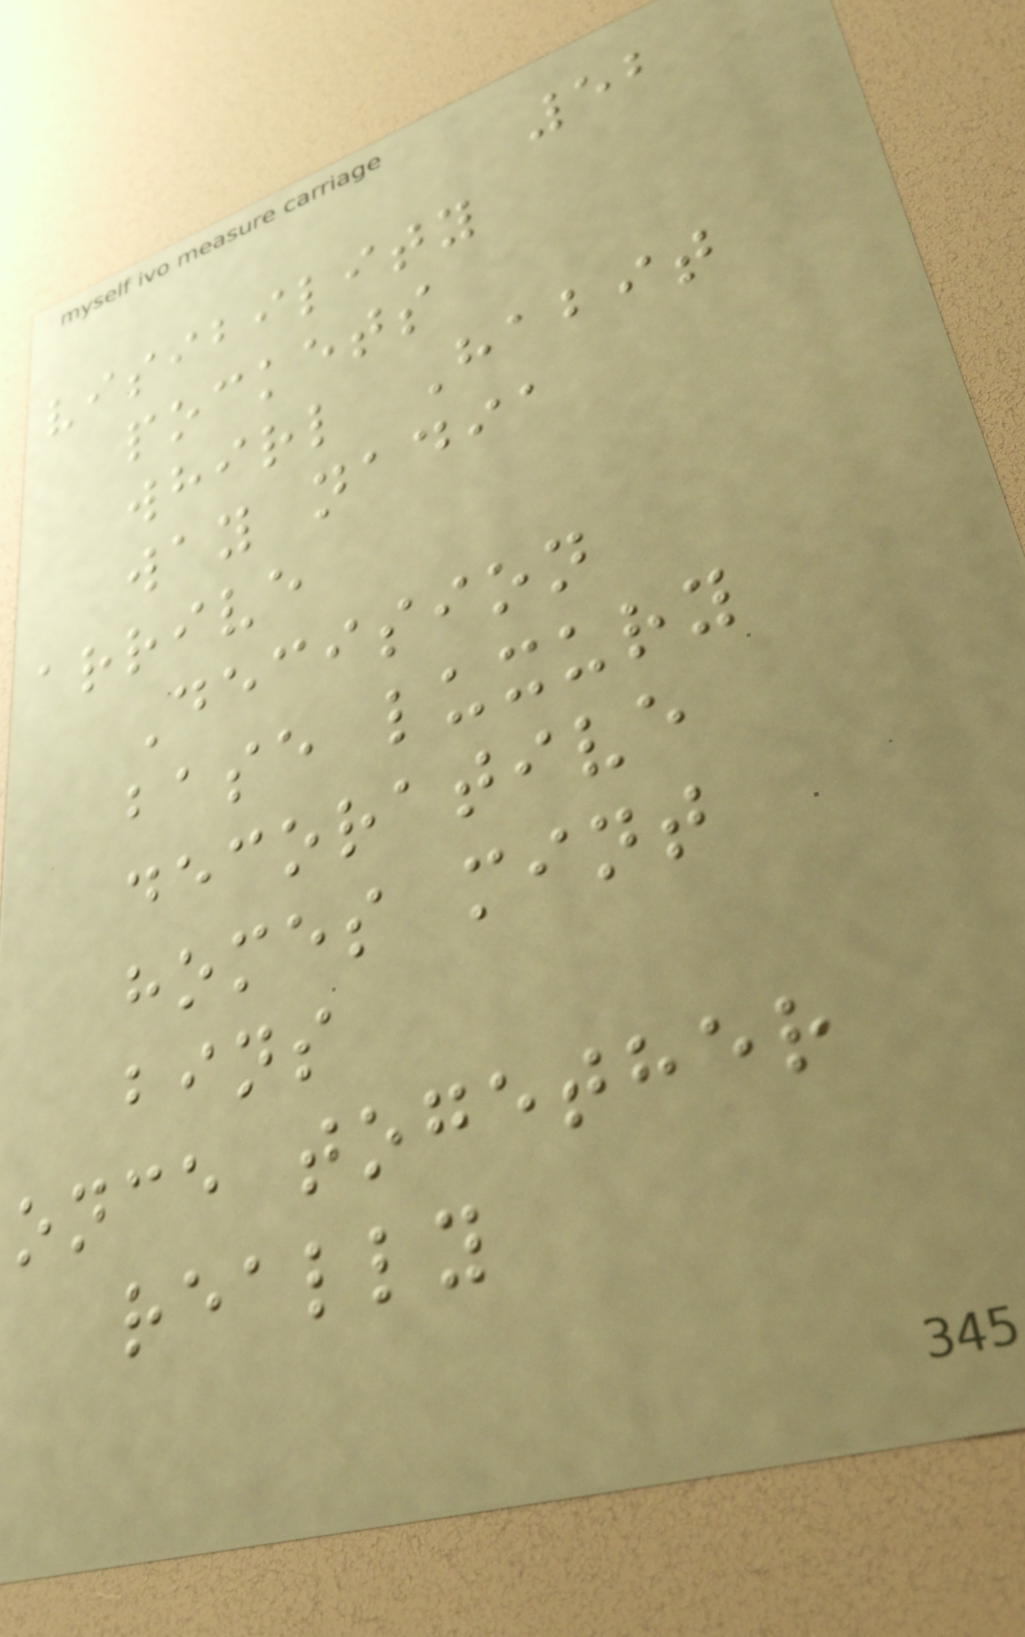52
visibility
pockets
whirl Habit
way nadia
arrive
Decision
base luxury
decorative
homes mint
bins
once together
really
